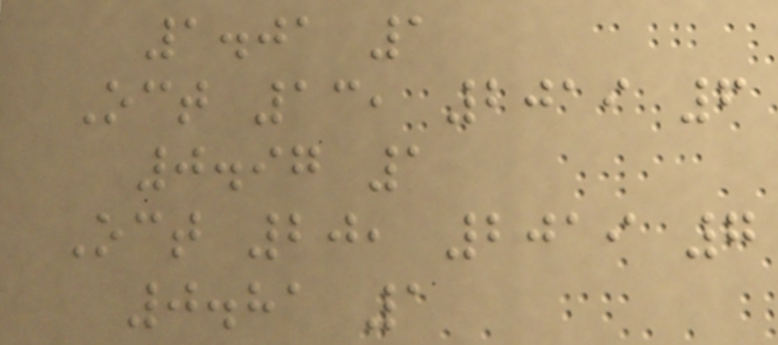1.01 1
Oct 13, 2019 6
0.97 1
Oct 20, 2019 7
0.81 1
